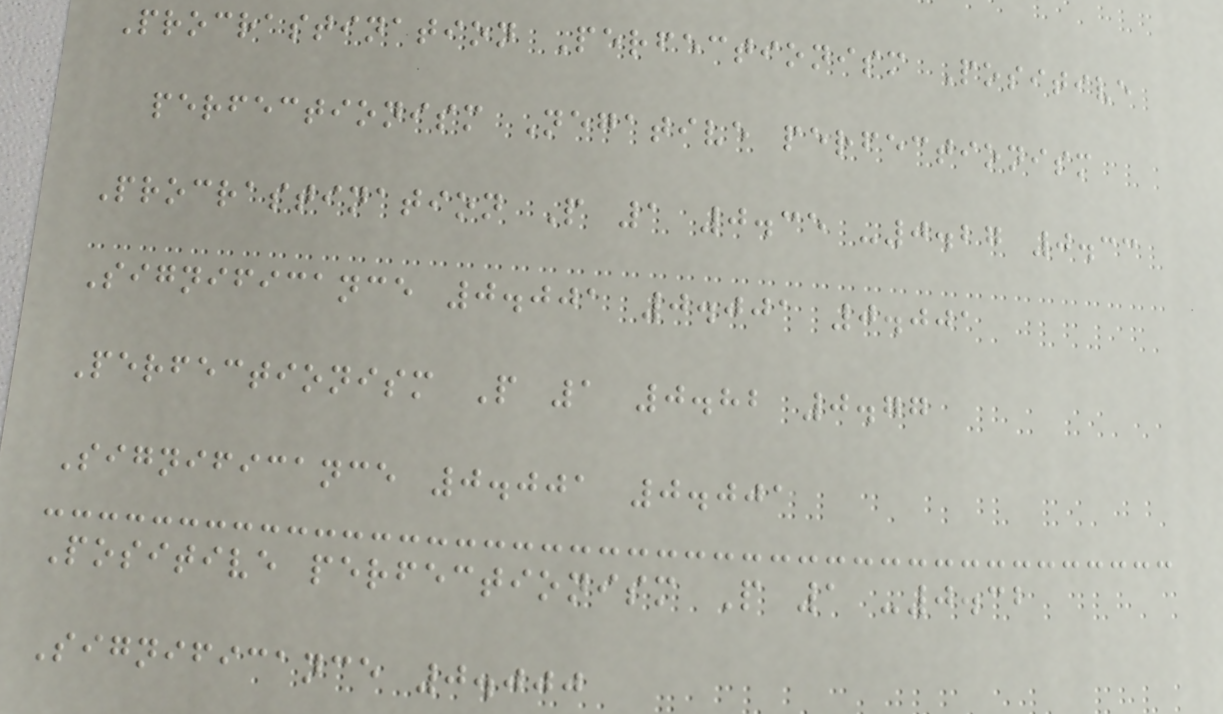Procrastination Perfectionism Positive
perfectionism Negative perfectionism
Procrastination P 1 0.35 -0.27 0.33
Significance 0.001 0.001 0.001
Perfectionism P 1 0.82 0.77
Significance 0.001 0.001
Positive perfectionism P 1 -0.32
Significance 0.000
